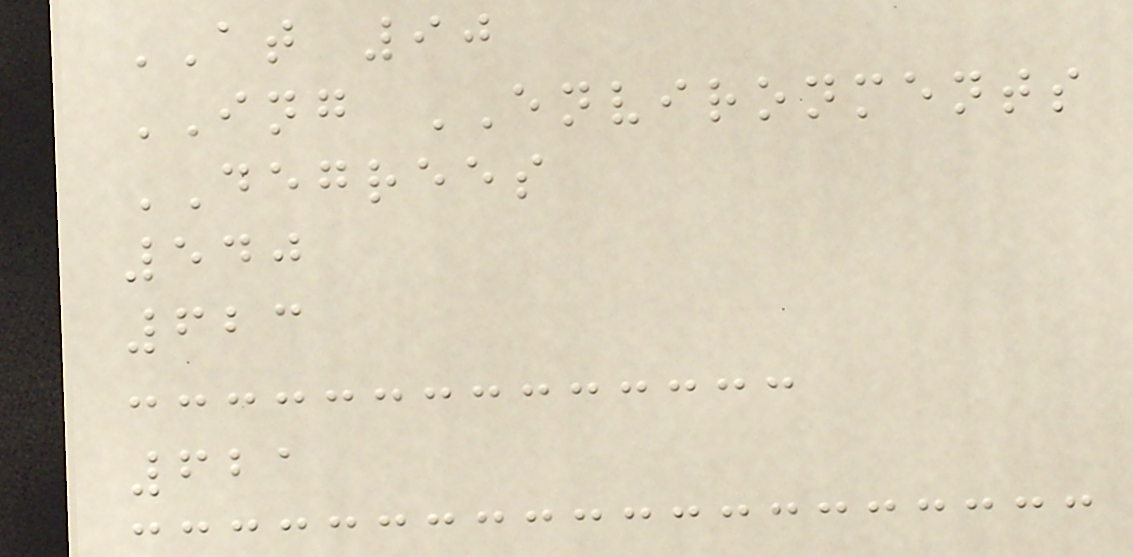AT 90
ING ENVIRONMENTS
DEGREES
540
623
621
